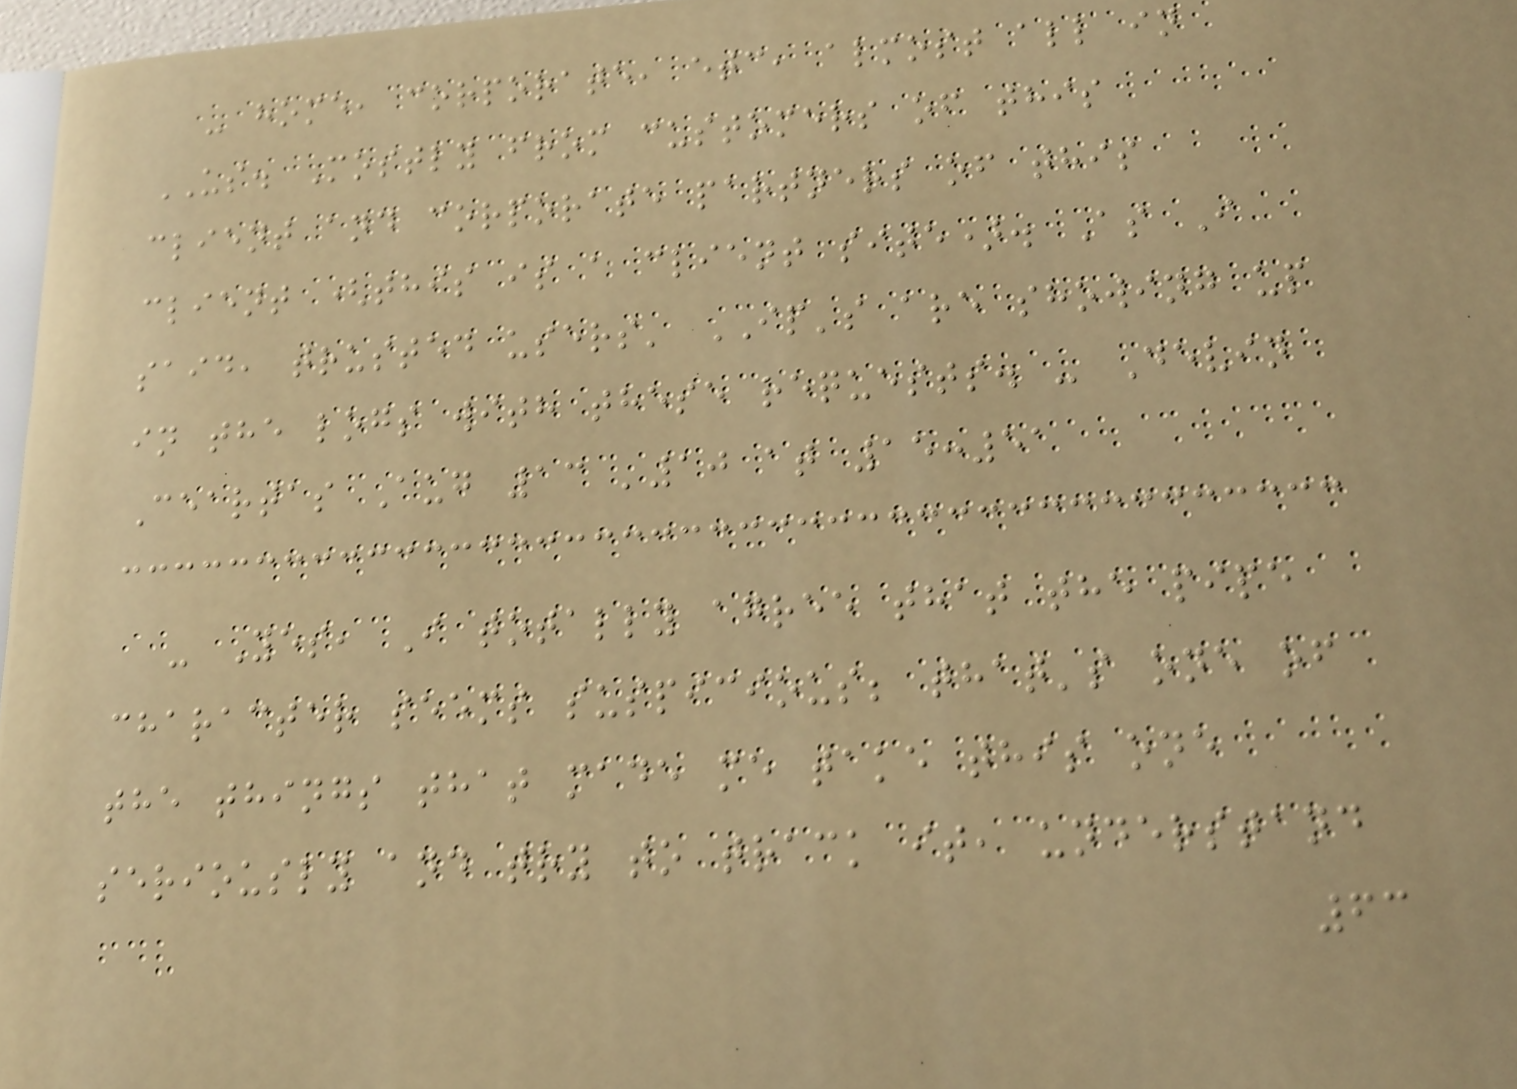- home, corporate, etc, almost all in
US. Mostly from customers of this
client and corporate partners of this
client (this is a client site). As I
said, trusted users' IP's are showing up
in the logs with these requests. - Devin
Ceartas Aug 13 '10 at 15:51
- Yes, I totally agree that the pipe
character seems suspicious; that's one of
the things that made me take this one
seriously and try to track it, understand
63
